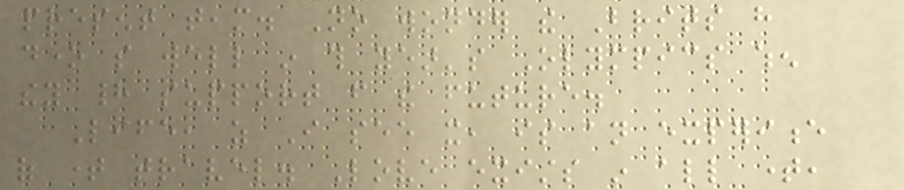present team. No wonder the Brits have
done so well in this year's Olympics when
they had support from the future.
Life, as I see it, is an experience
of time travel. Love exists in all time,
